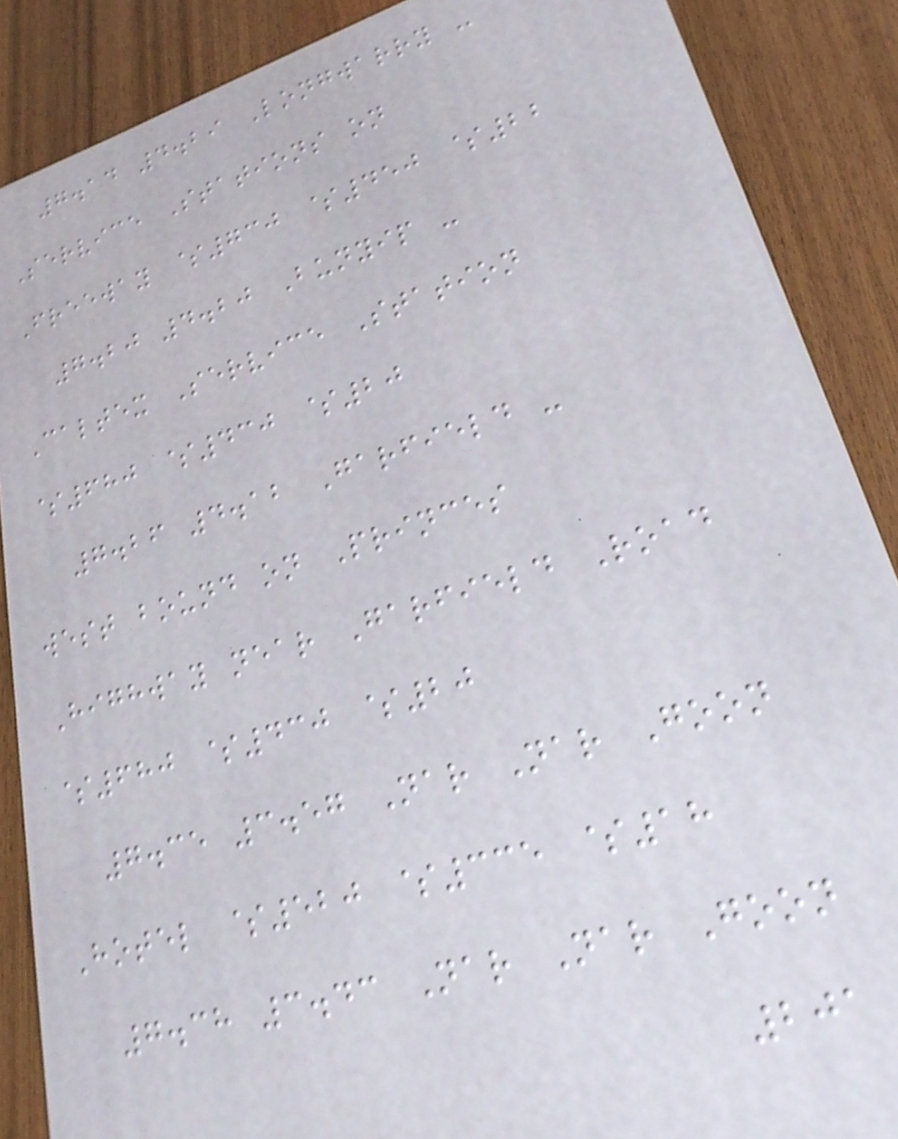7.14 4.29 Longwarry -
Service Stations on
Freeway $730 $450 $22
7.20 4.20 Bunyip -
Caltex Service Station
$680 $430 $20
7.26 4.12 Garfield -
west bound on Princes
Highway near Garfield Road
$680 $430 $20
7.35 3.57 Nar Nar Goon
Hotel $520 $335 $18
7.38 3.43 Nar Nar Goon
201
